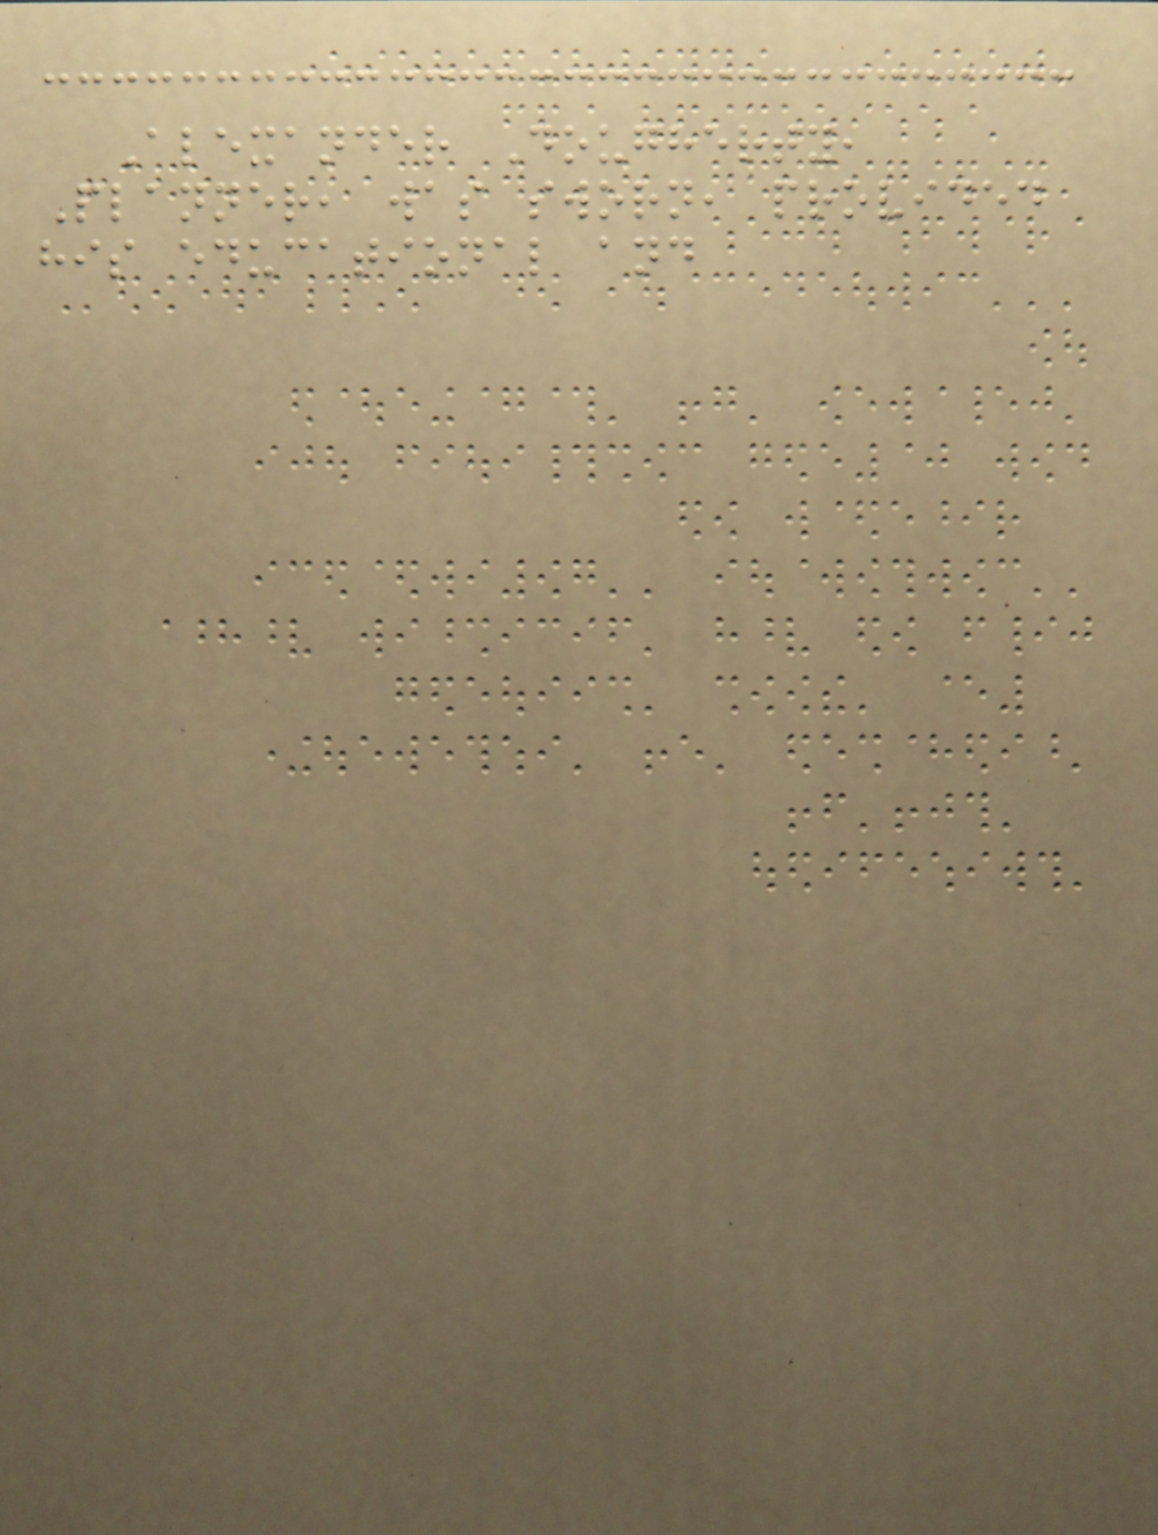Alexander Dougherty,
Planner, was sworn, provided
his educational and
